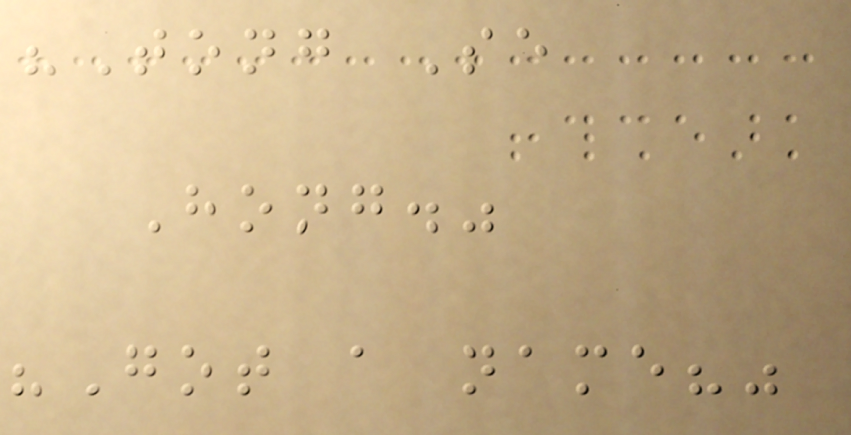"Tong Se
Hong."
"Got a name?"
